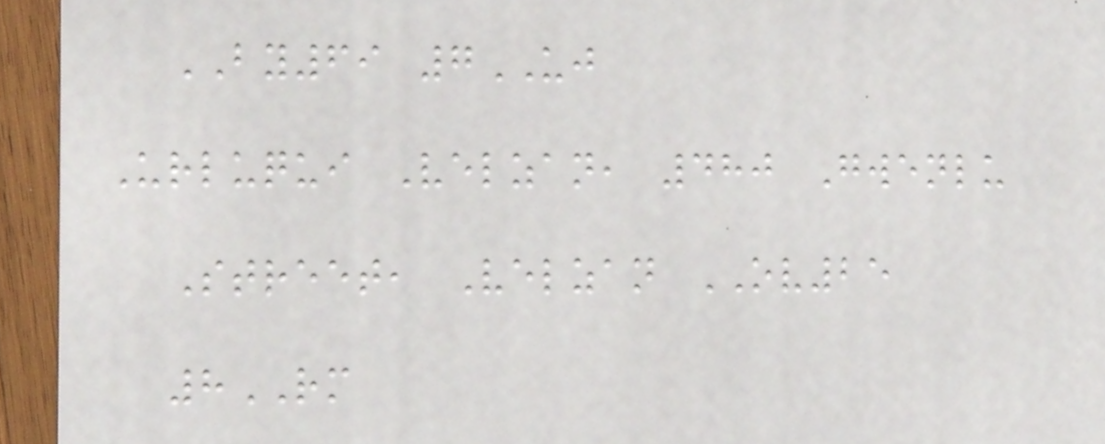BY69 7UJ
Urluqui Velzan, 480 Gwenlu
Street, Velzan OV25
8RM
